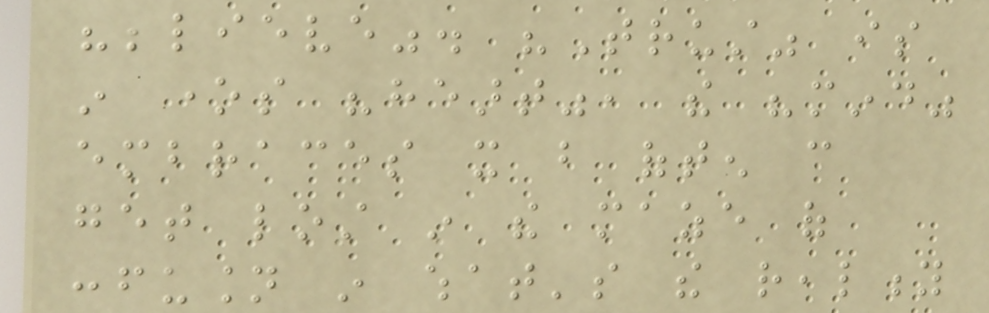"believe". "Trust" is
in ones "heart", the "mind"
embraces it but often can
get lost in the maze of
confusion in what's the reality
